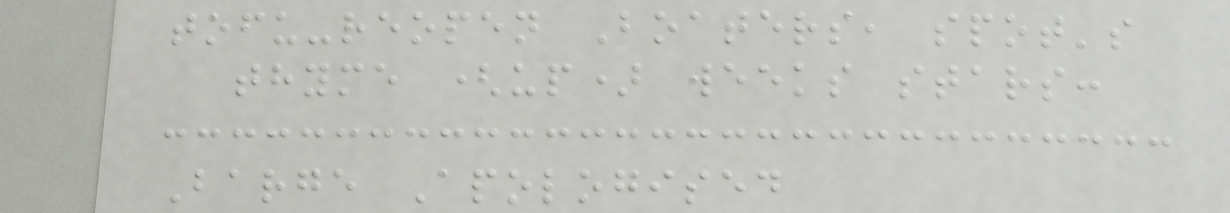tofu-reopen Boaters, spot's
thyme (up) weeks stars:
Barge Apologised
